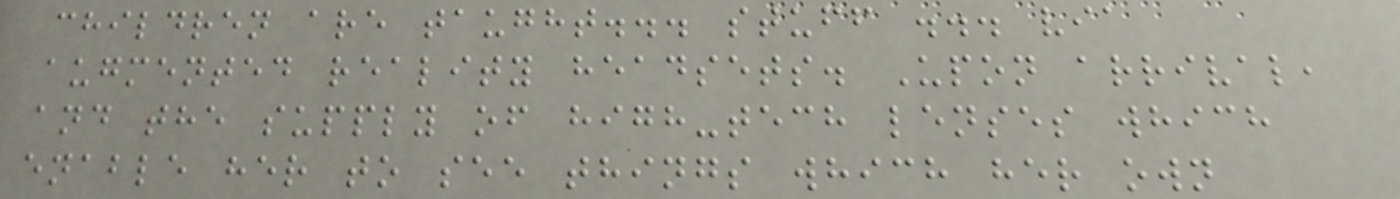children are taught... stuff ... via
augmented reality headsets. Upon arrival,
and the supply of high-tech lenses which
enable her to see things which her own
